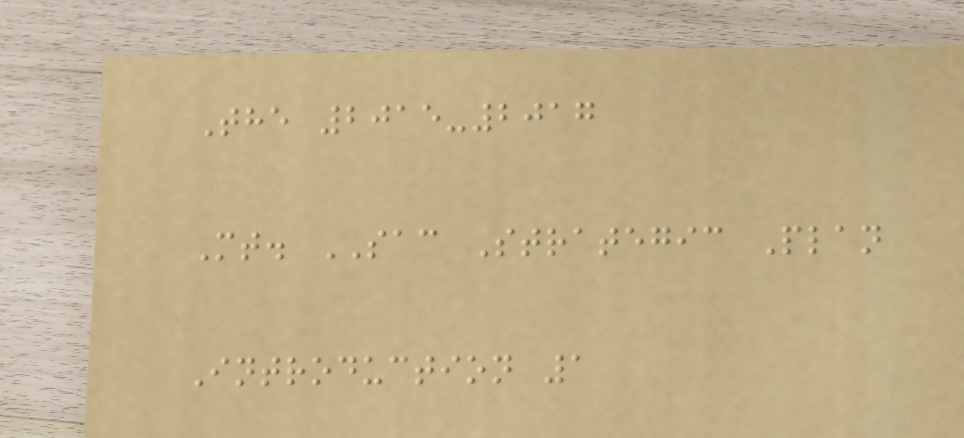The 2015-2017
Mt. SAC Strategic Plan
Introduction 1
